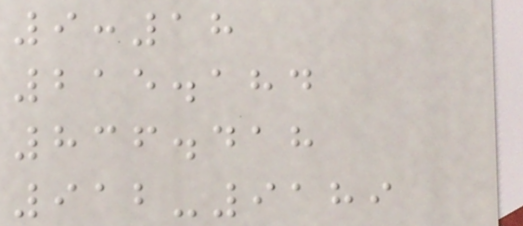9:18
215.184
836.418
912-9189
